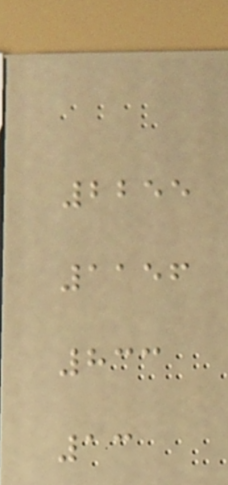2255
1156
833
13
